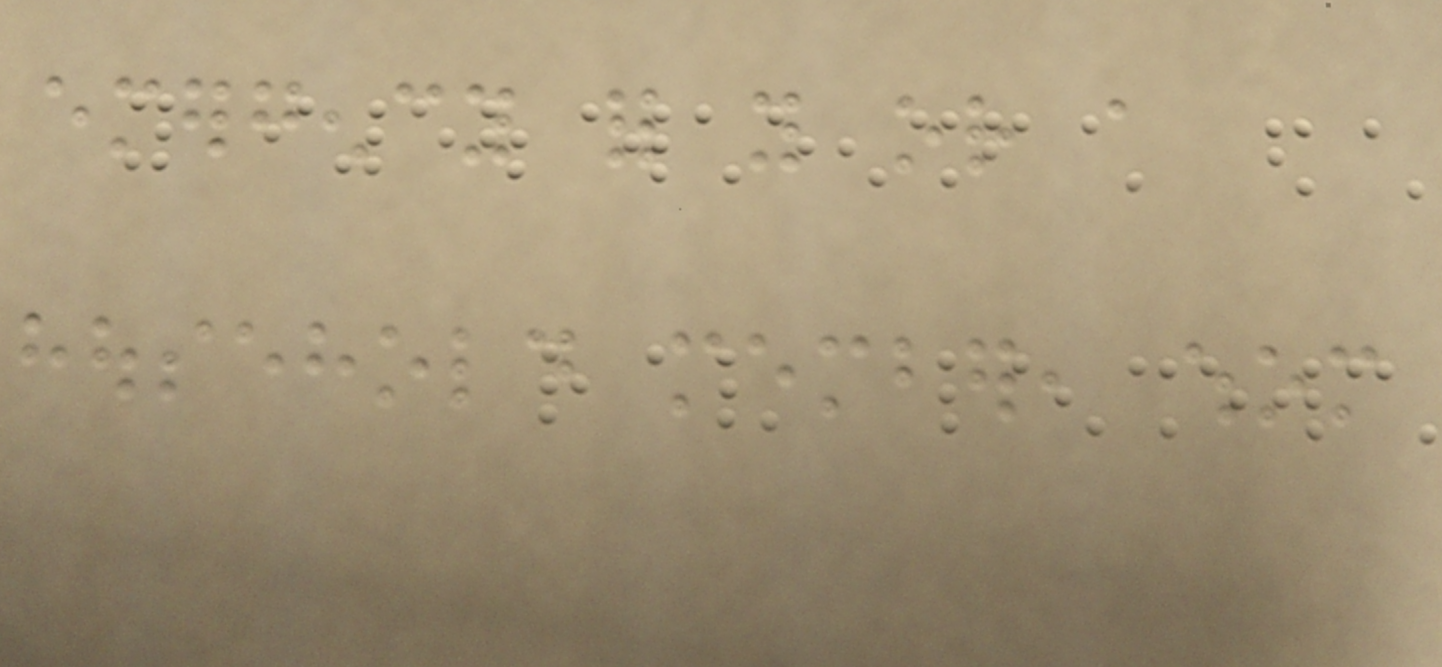emergency for you or a
household member, whom
